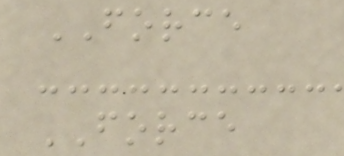FORCE
FORCE
